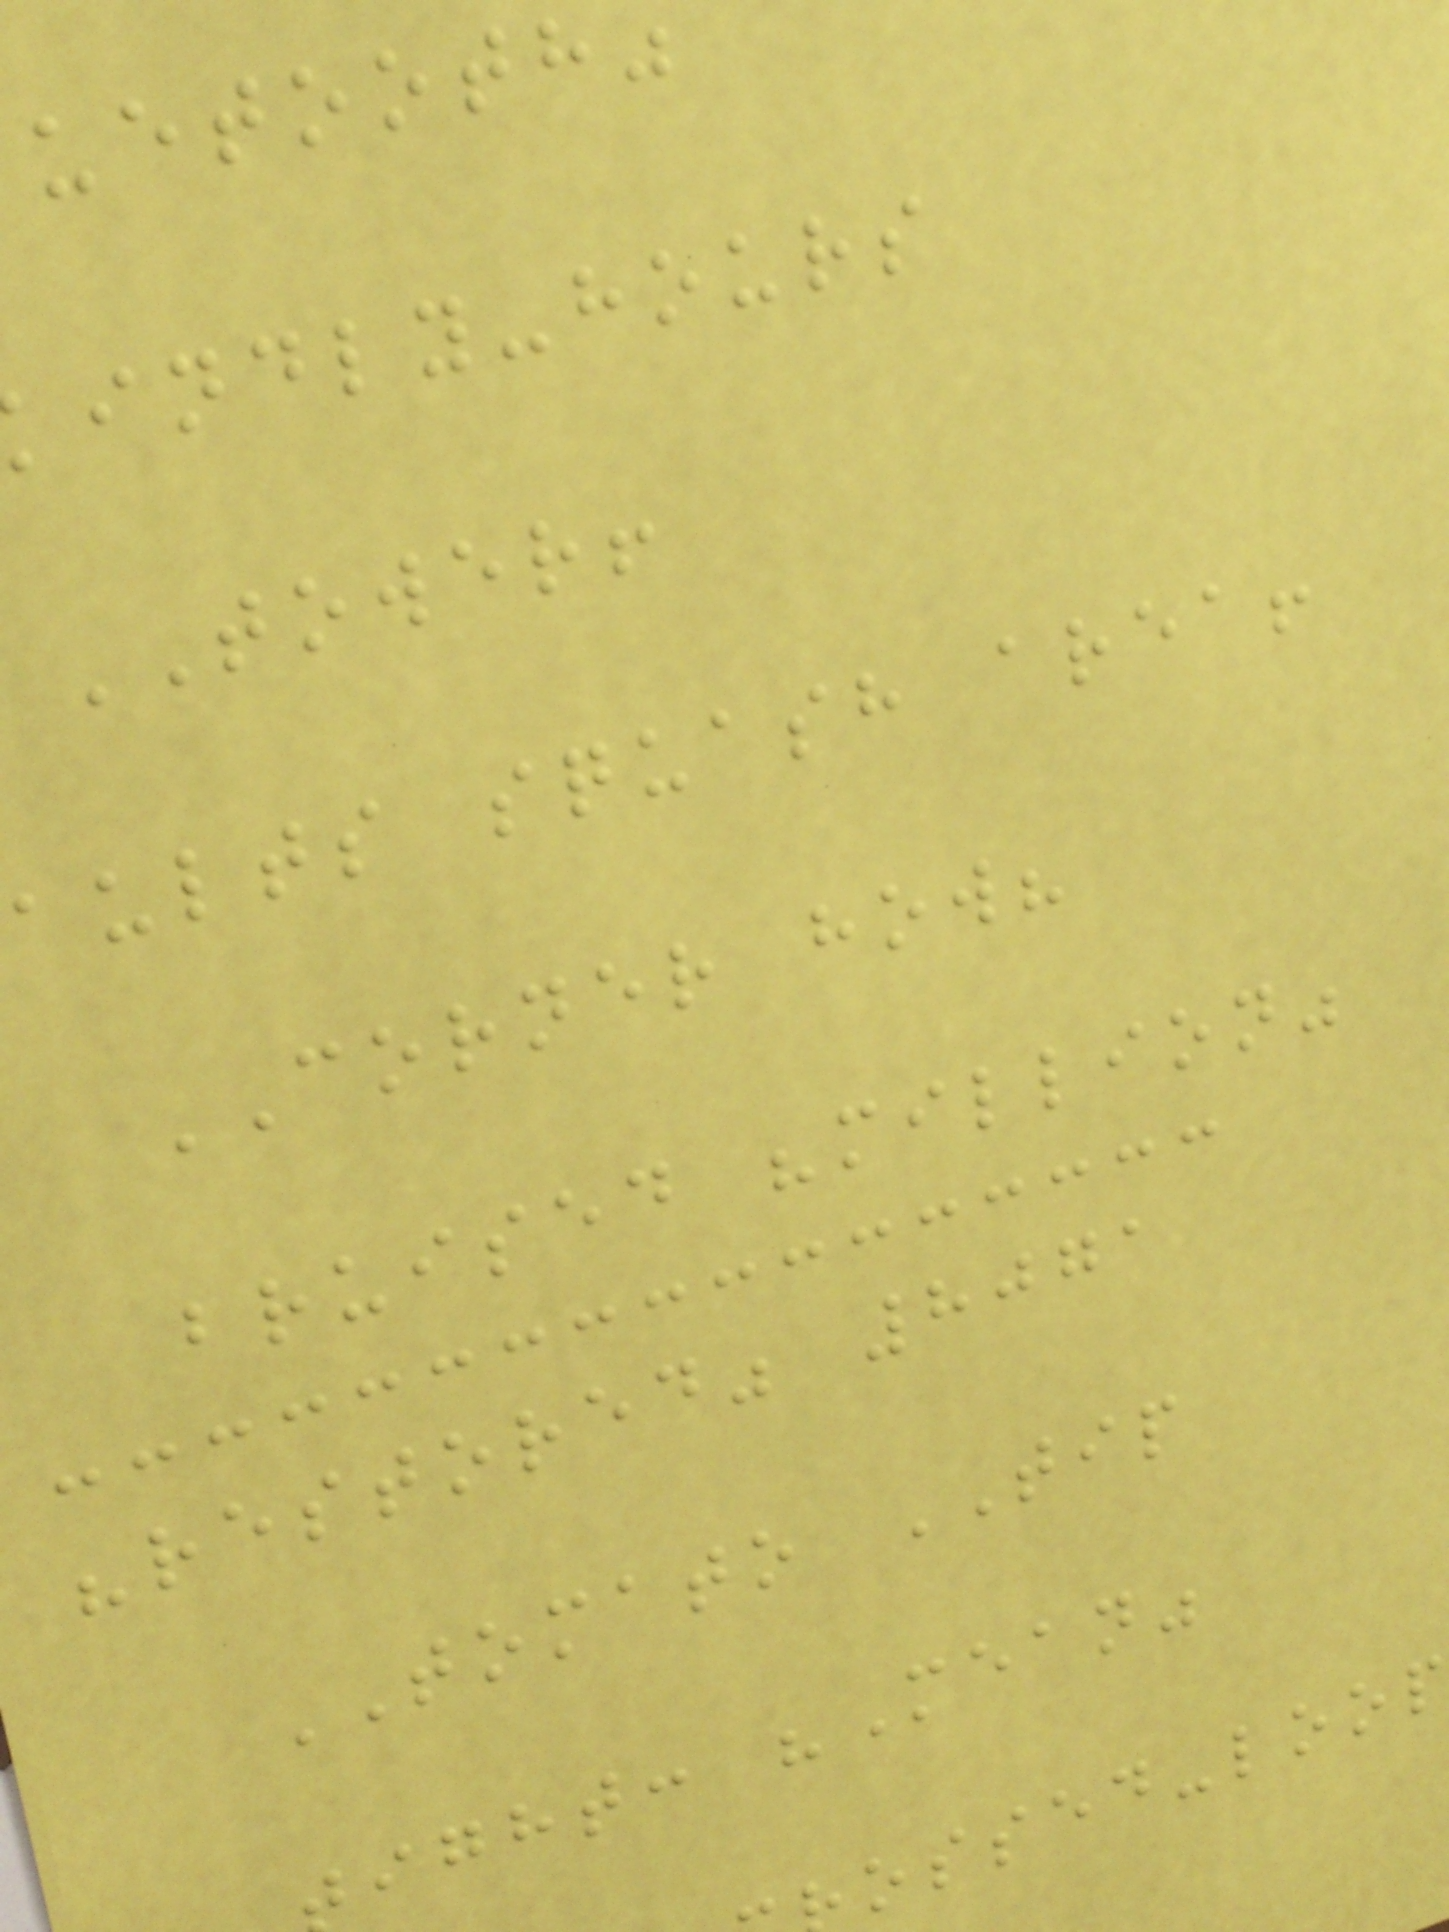indly-hours
TOWER!
aults squash area!
CORNER how?
bruised "million"
"restored" 8071
TOMATO TIP
ight: "Mean"
ossed-loop
